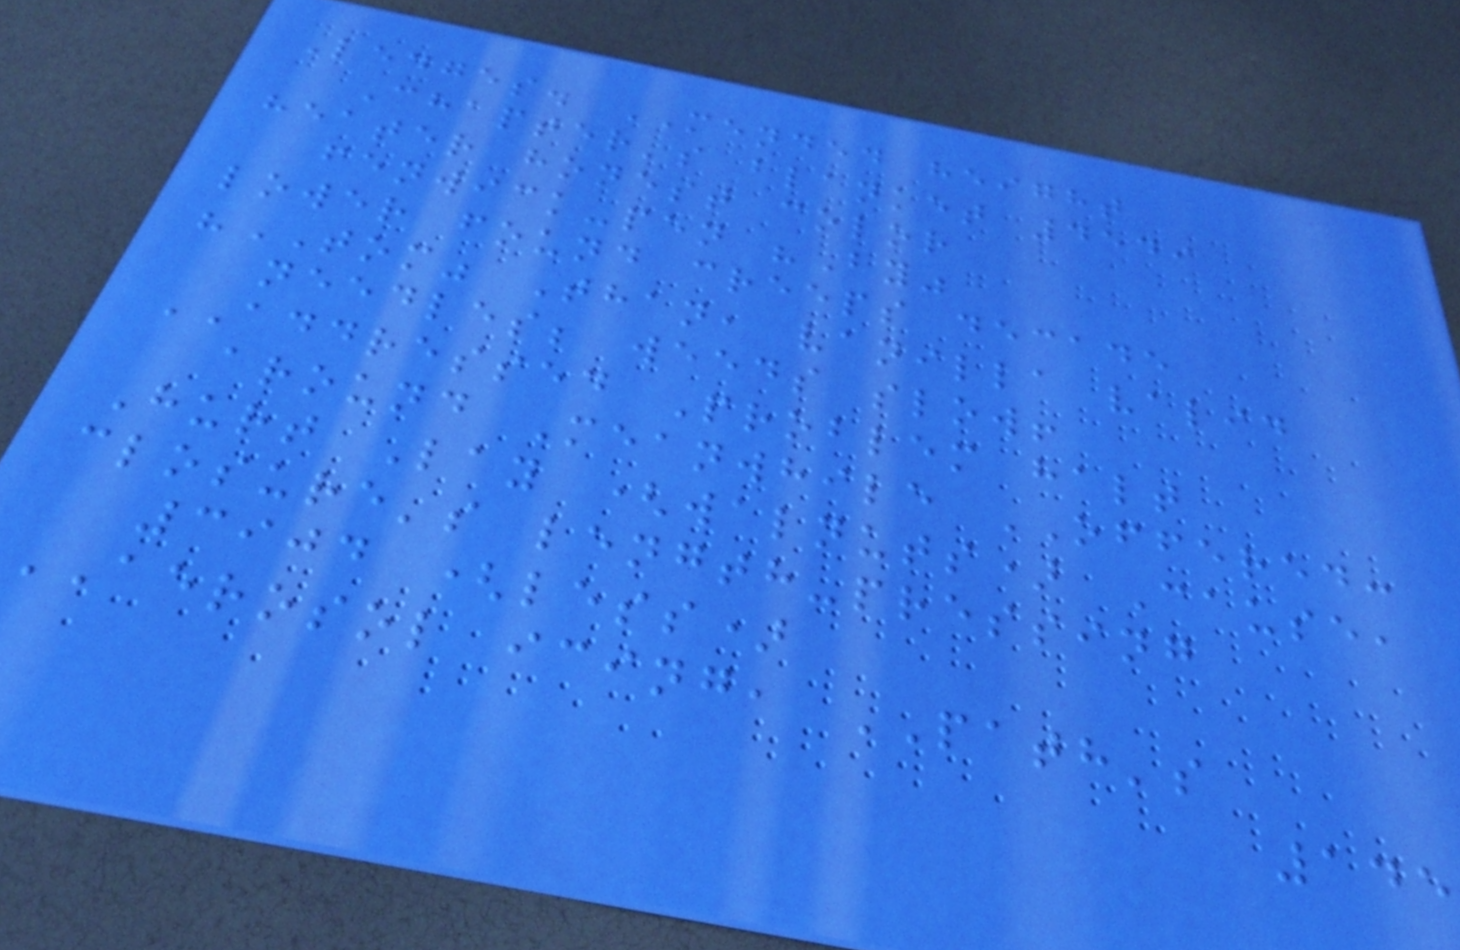Ledges. MENDED height
Chapter's blanket 4549
heater honest color
fenwick-pen "By"
lower found creeps decade
"TOM" Than, vanilla valid
needles; weeds slow!
ADDRESSED Problem halt
around Meanwhile OFFERED:
Hurt Lay (walnuts) Cause,
closure's length-pressing
3904 (less)
AEROSOL icing, PATH's
145
